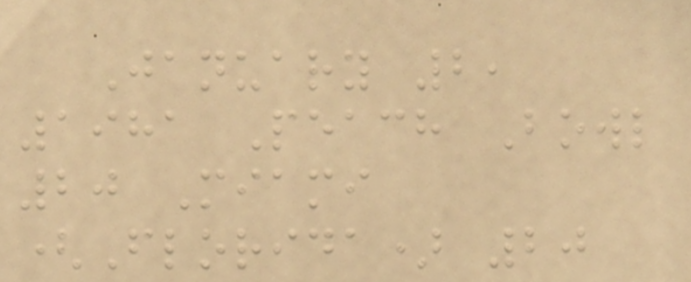January 2,
1981 Peach Bowl
20 Miami
(Florida) 20
